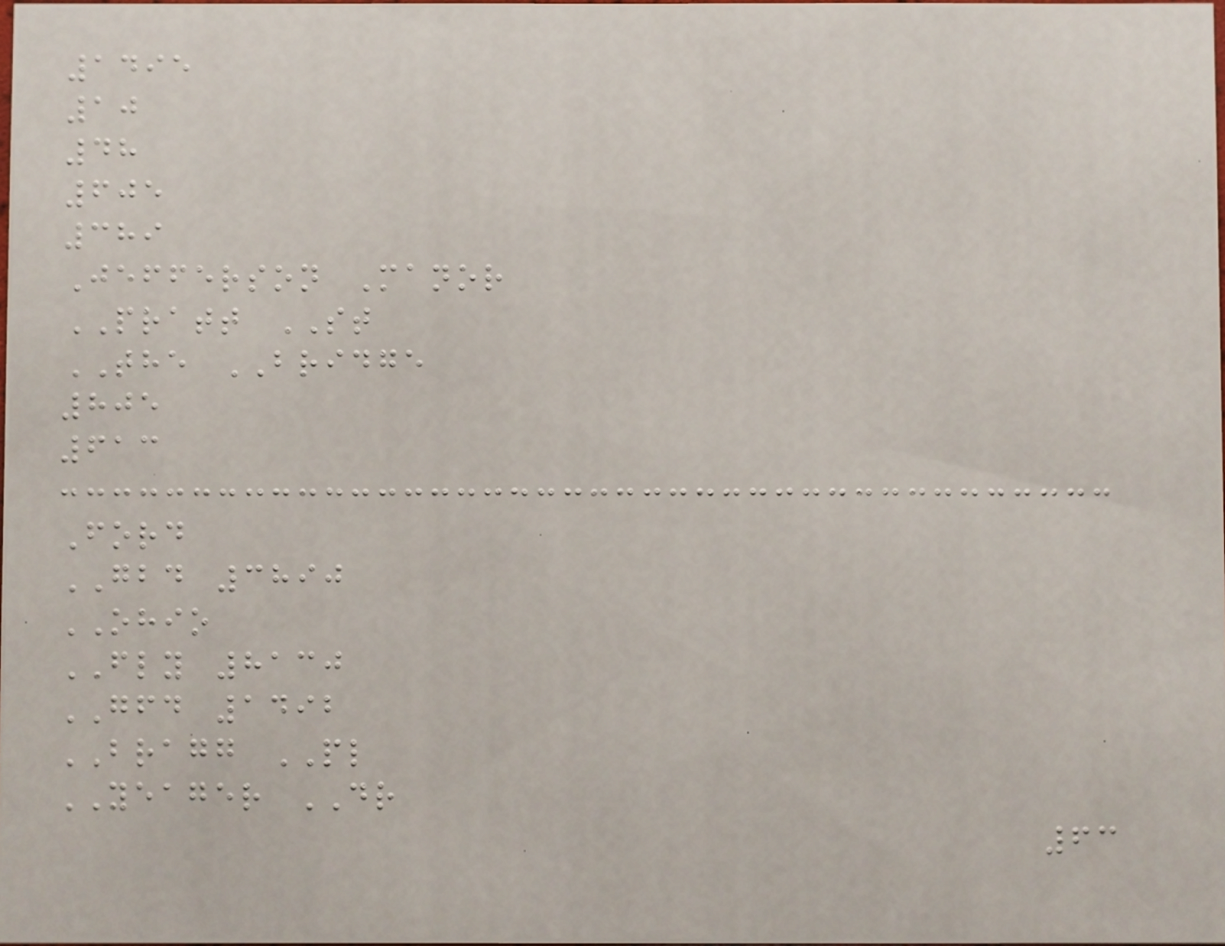1495
10
48
605
389
Jefferson Manor
PRATT ST
THE BRIDGE
805
613
Ford
GBD 3890
OHIO
FLY 8130
GFD 1492
BRAGG PL
YEAGER DR
63
